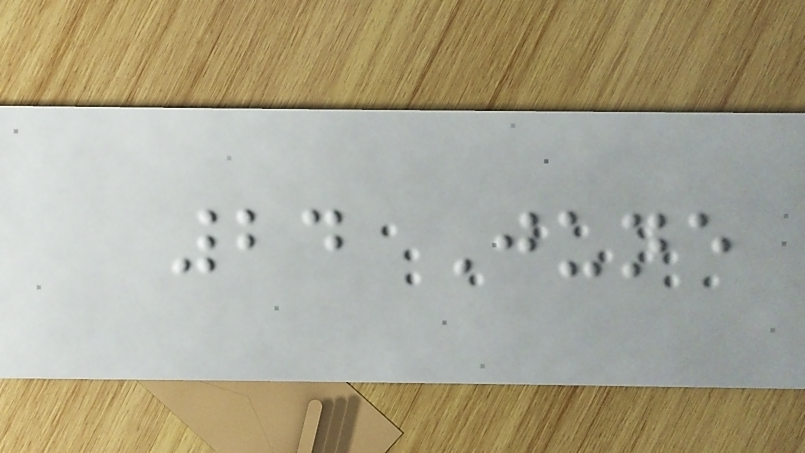24 June
